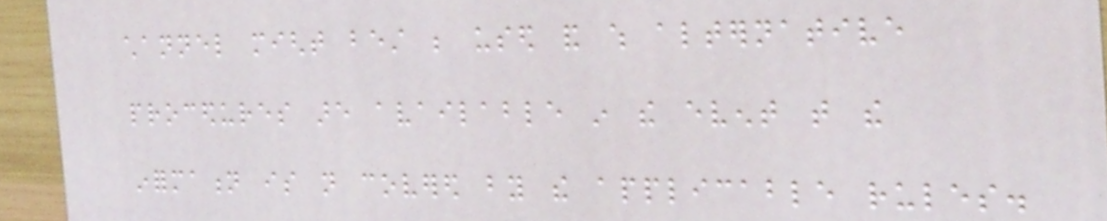channel might best be used and which alternative
procedures are available in the event that the
information is not covered by the applicable rules.
